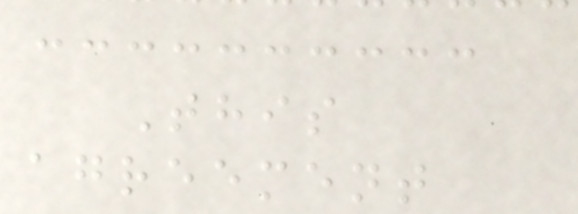This
agreement
